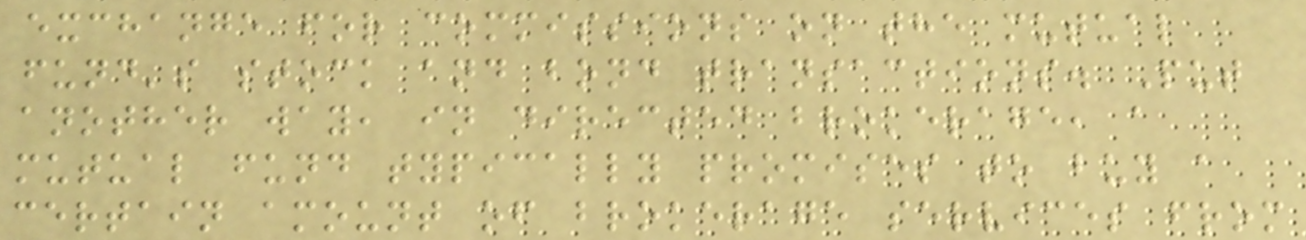exchange for commissions on the mutual
fund's stock and bond transactions. Put
another way, in directed brokerage, a
mutual fund typically promises to buy a
certain amount of brokerage services from
